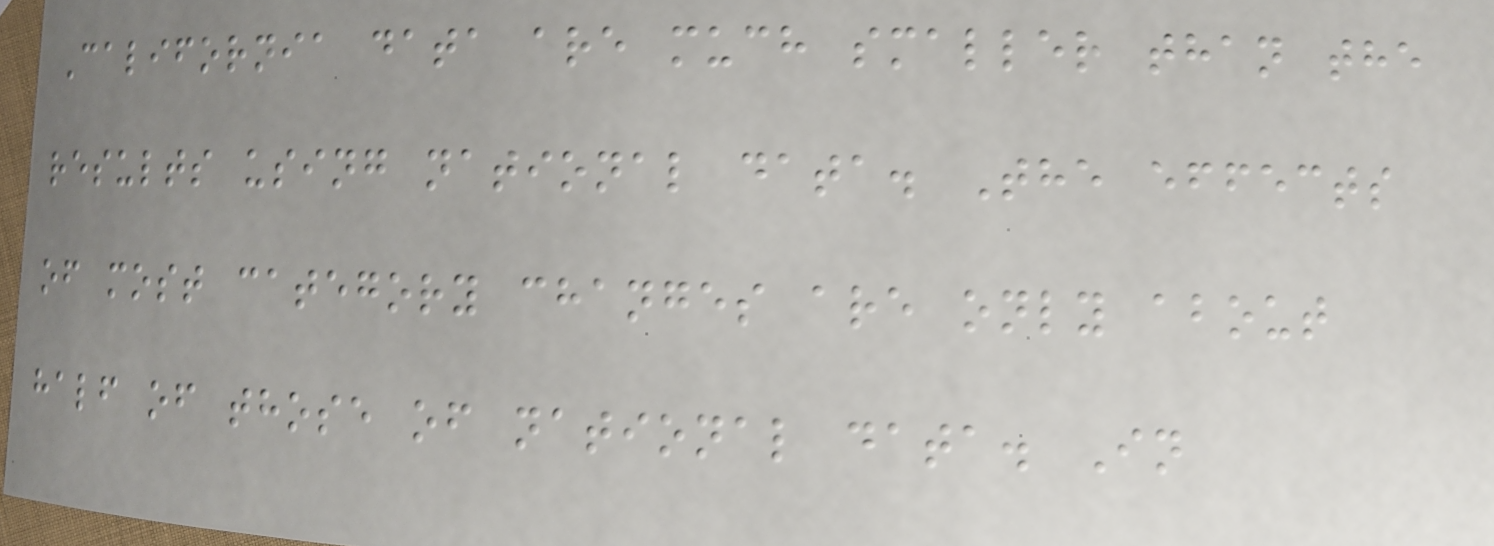California data are much smaller than the
results using national data. The effects
of most category changes are only about
half of those of national data. In
